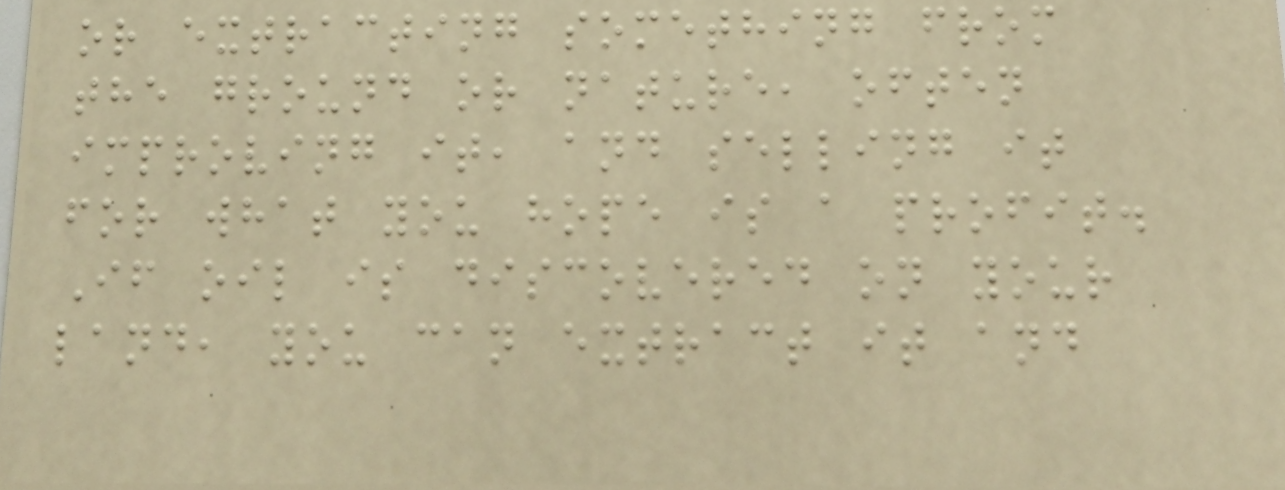or extracting something from
the ground or nature, often
improving it, and selling it
for what you hope is a profit.
If oil is discovered on your
land, you can extract it and
